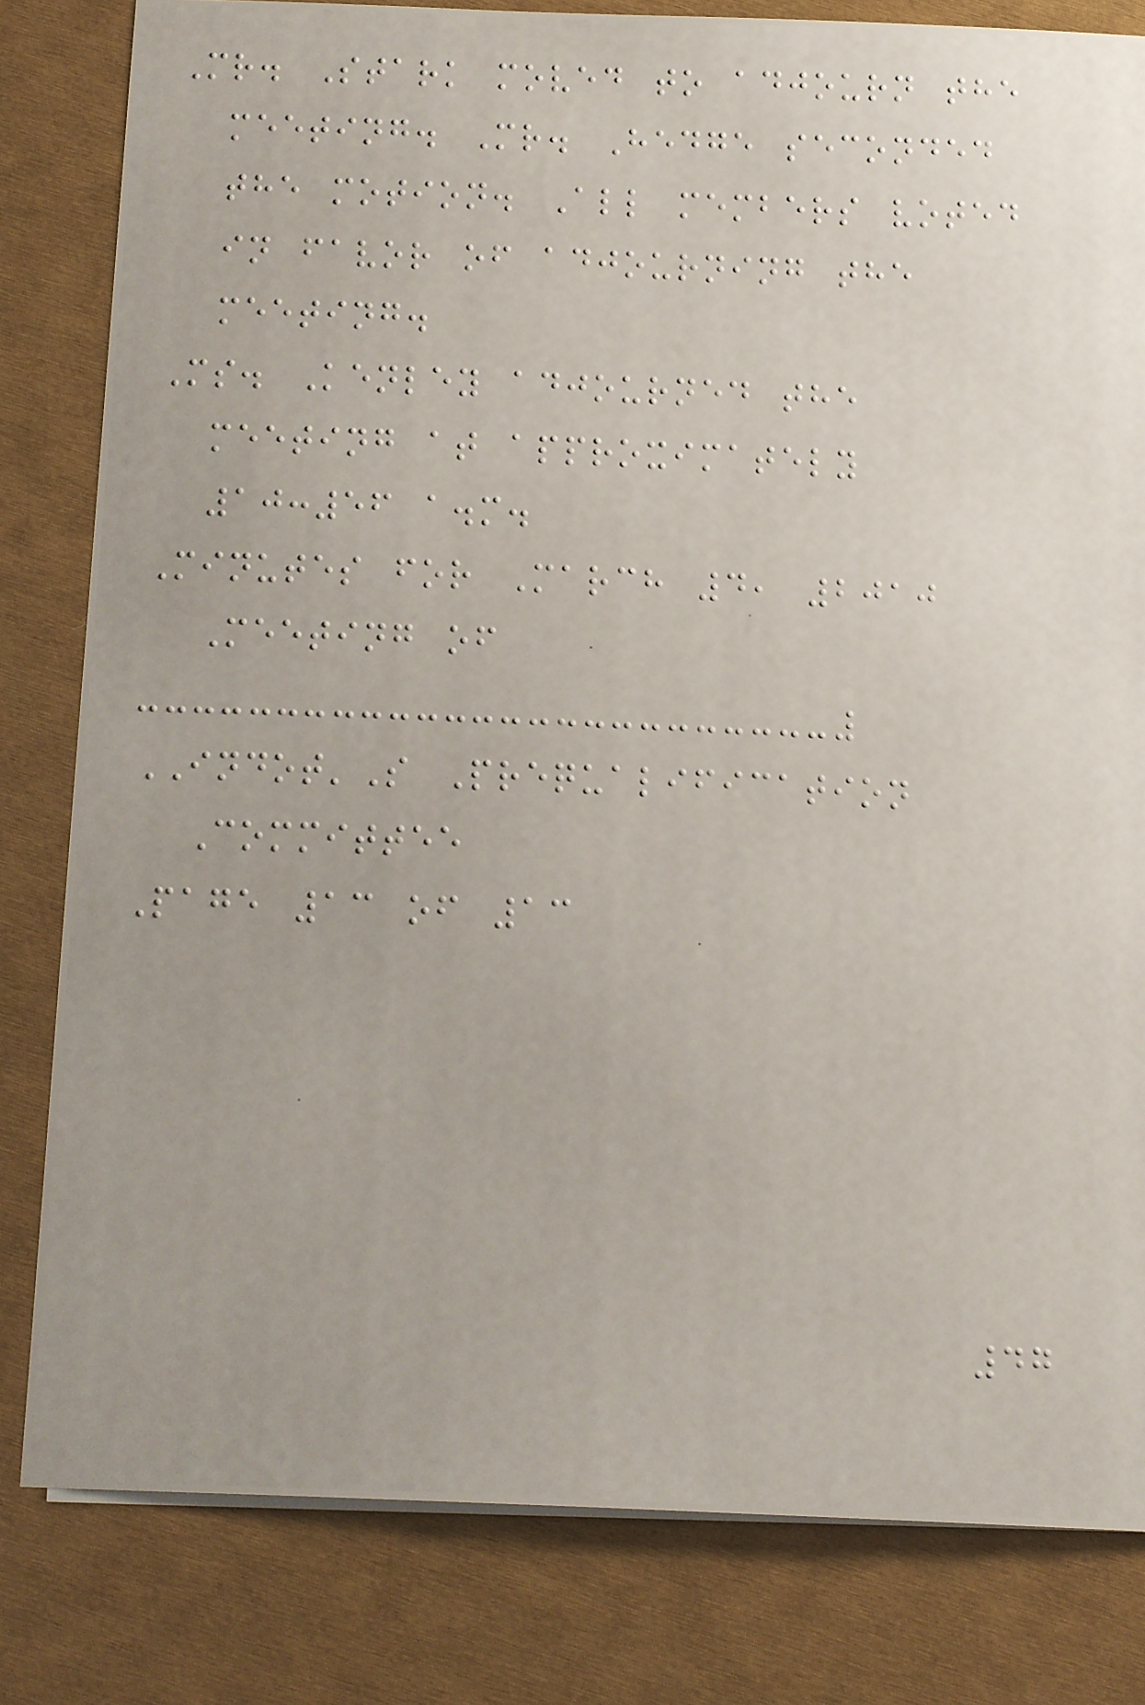Mr. Stark moved to adjourn the
meeting. Mr. Hedge seconded
the motion. All members voted
in favor of adjourning the
meeting.
Ms. Kenley adjourned the
meeting at approximately
10:56 a.m.
Minutes for March 4, 2010
Meeting of
INDOT'S Prequalification
Committee
Page 13 of 13
47
